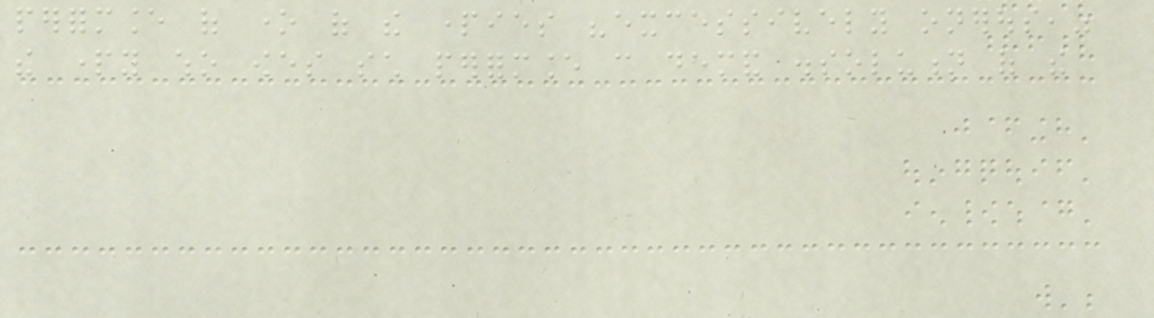performance of one of the parties "excessively onerous,"
the party who owes such performance can demand dissolution of the
